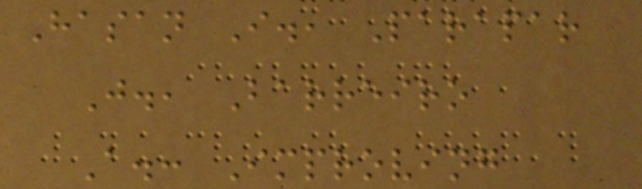Hasan I., Parapar
J., Barreiro
A.: Improving
